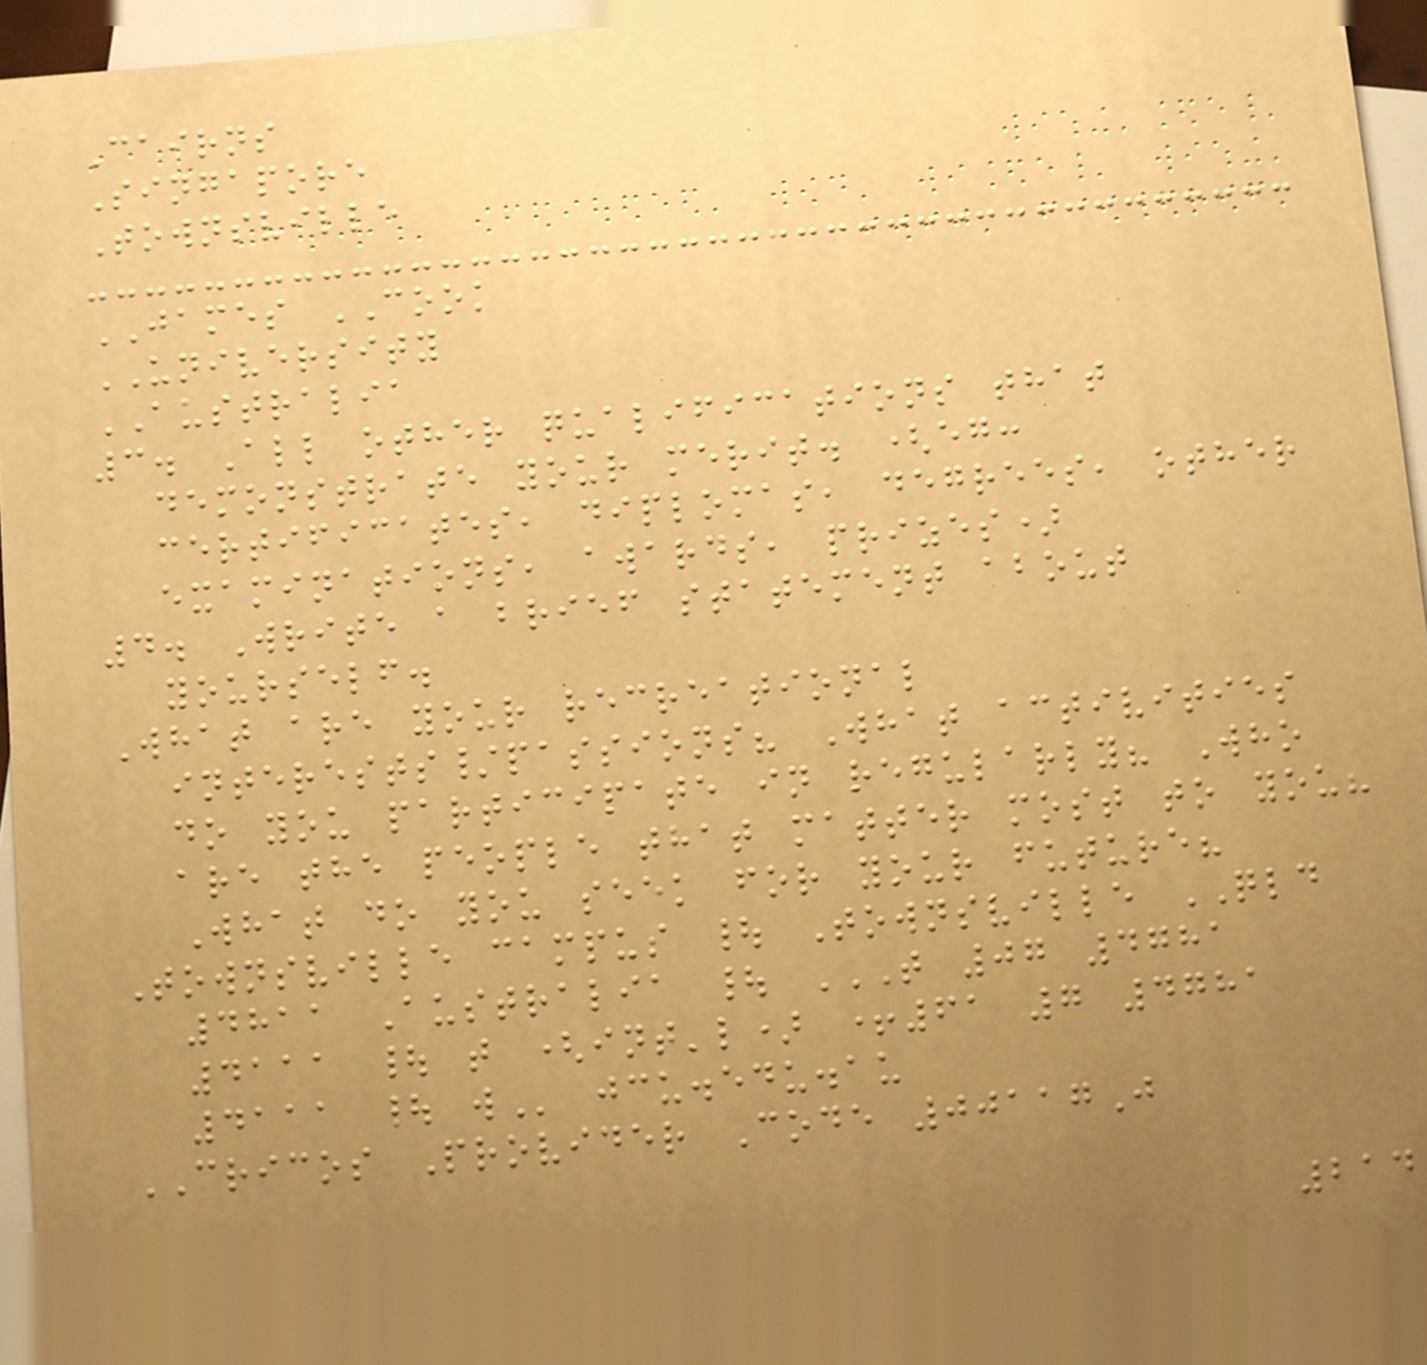Cairns
Singapore
Townsville
JAMES COOK
UNIVERSITY
AUSTRALIA
3. All other qualifications that
demonstrate your merit. (eg:
certificates, diplomas, degrees, other
examinations, awards, prizes)
4. Write a brief statement about
yourself.
What are your recreational
interests/passions? What activities
do you participate in regularly? Who
are the people that matter most to you?
What do you seek for your future?
Townsville campus | Townsville QLD
4811 Australia | T 07 4781
4111 | T (INT'L) +61 7 4781
4111 | W jcu.edu.au
CRICOS Provider Code 00117J
214
